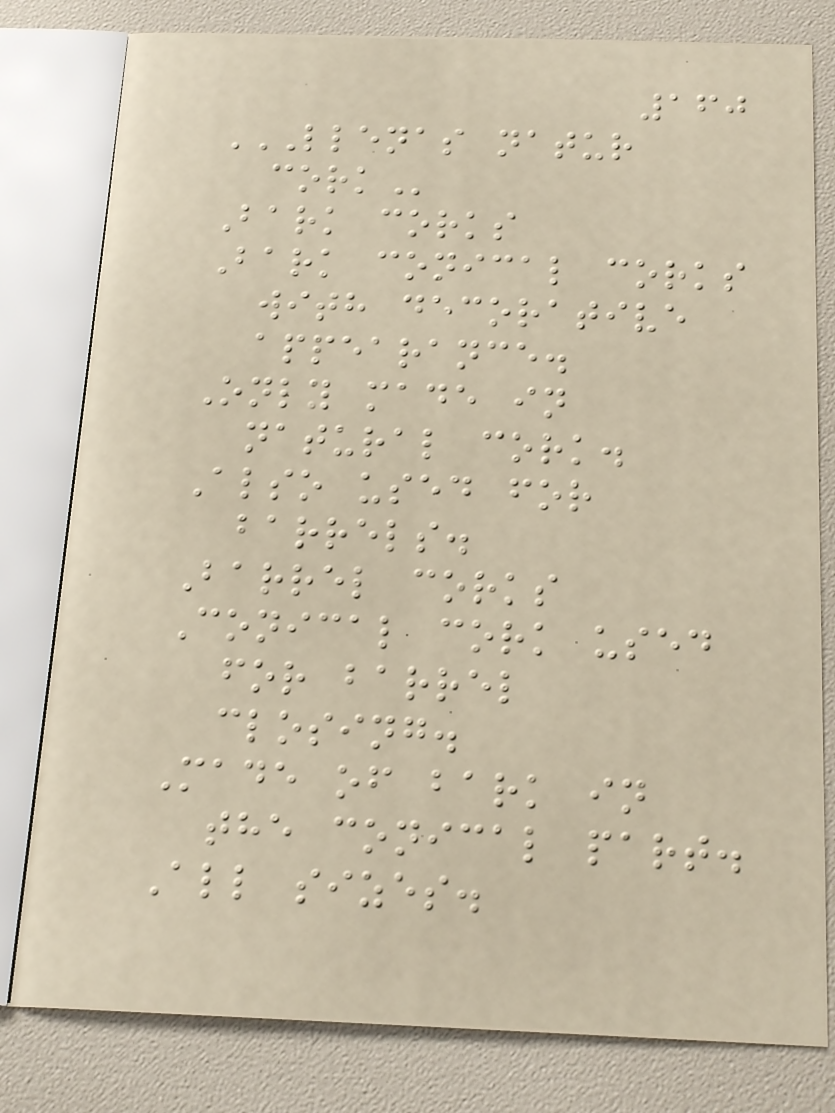160
LLENAS NATUR
CORK
Bark corks
Bark conical corks
with decorative
appearance.
Only made in
natural cork.
Also used for
barrels.
Barrel corks
Conical cork used
for barrel
closing.
Made of bark in
the conical part.
All sizes.
